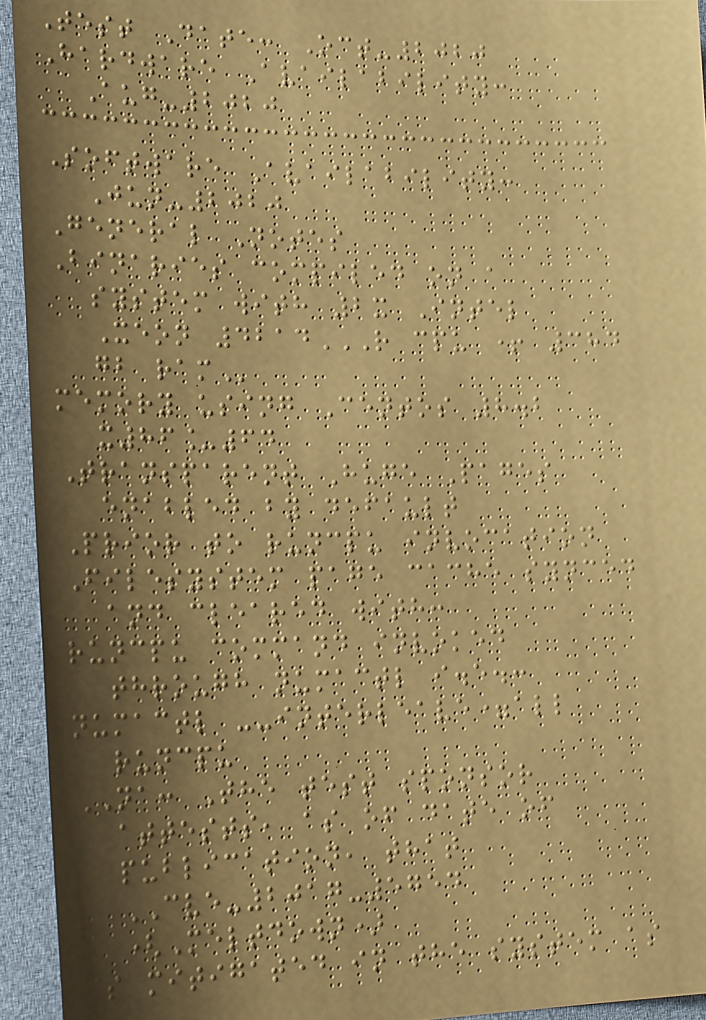Test Date: Oct-2020
Hardware Availability:
Aug-2020
Software Availability:
Jun-2020
General Notes
Binaries compiled on a
system with 2x Intel
Xeon 4214R CPU + 384
GB RAM
memory using Centos 8.2
x86_64
Transparent Huge Pages
enabled by default
Prior to runcpu invocation
Filesystem page cache synced
and cleared with:
runcpu command invoked
through numactl i.e.:
numactl --interleave=all
runcpu
NA: The test sponsor
attests, as of date of
publication, that
CVE-2017-5754
(Meltdown)
is mitigated in the system as
